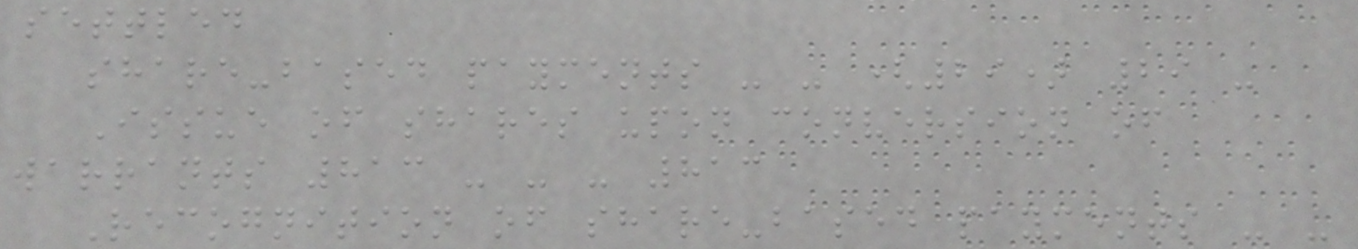settled
share-based payments - - (29) 29 -
Issue of shares upon conversion of
warrants 813 - - - 813
Recognition of share-based payments - -
